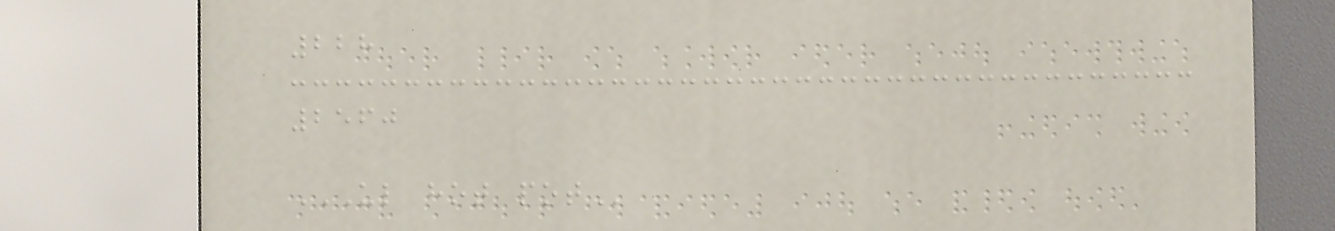228
2560
UL HOT POT
